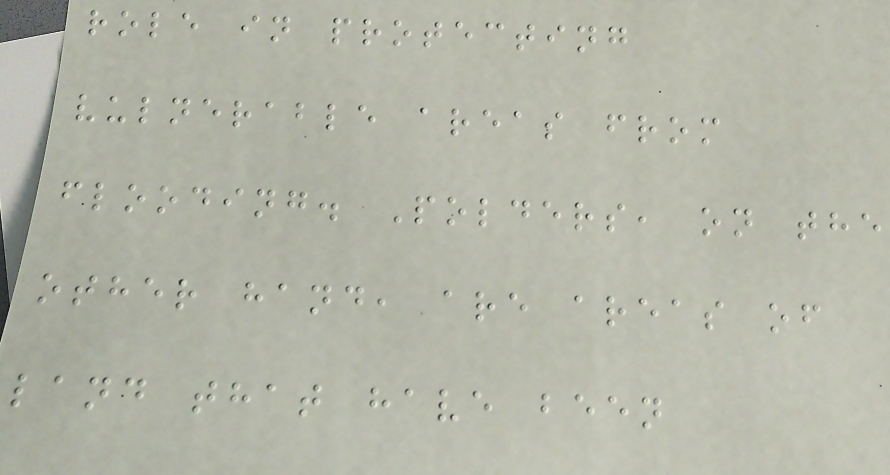role in protecting
vulnerable areas from
flooding. Polders, on the
other hand, are areas of
land that have been
